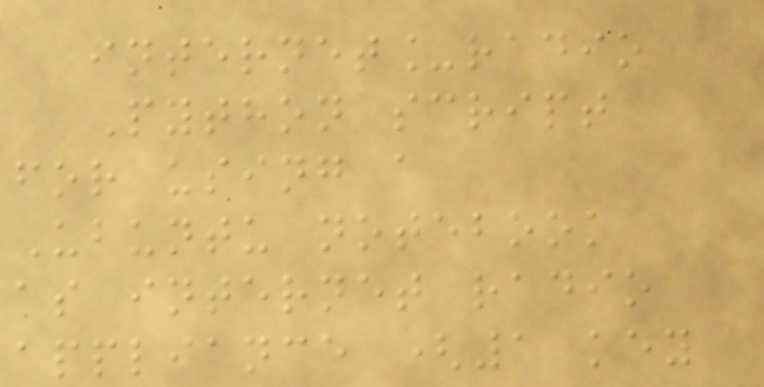internet_radio
Python script
for using a
Ubuntu notebook
as internet radio
appliance (1 key
